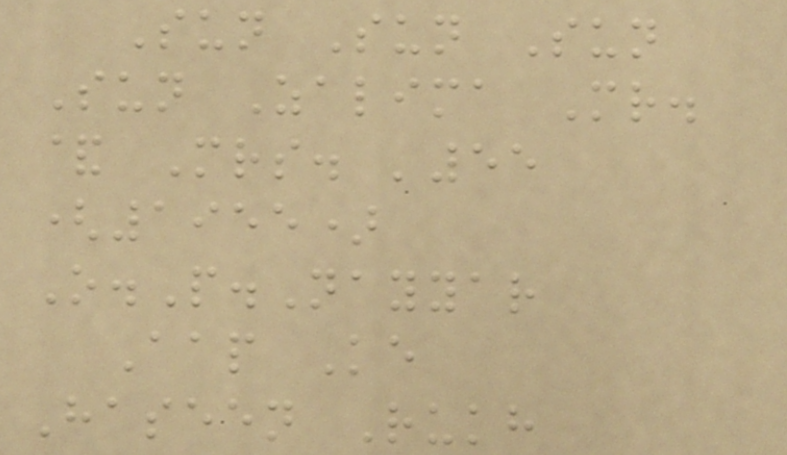Sun Sun Sun
Sun Zalima Mr.
& Mrs. '55
(1955)
O.P.Nayyar
Aap Ke
Haseen Rukh
